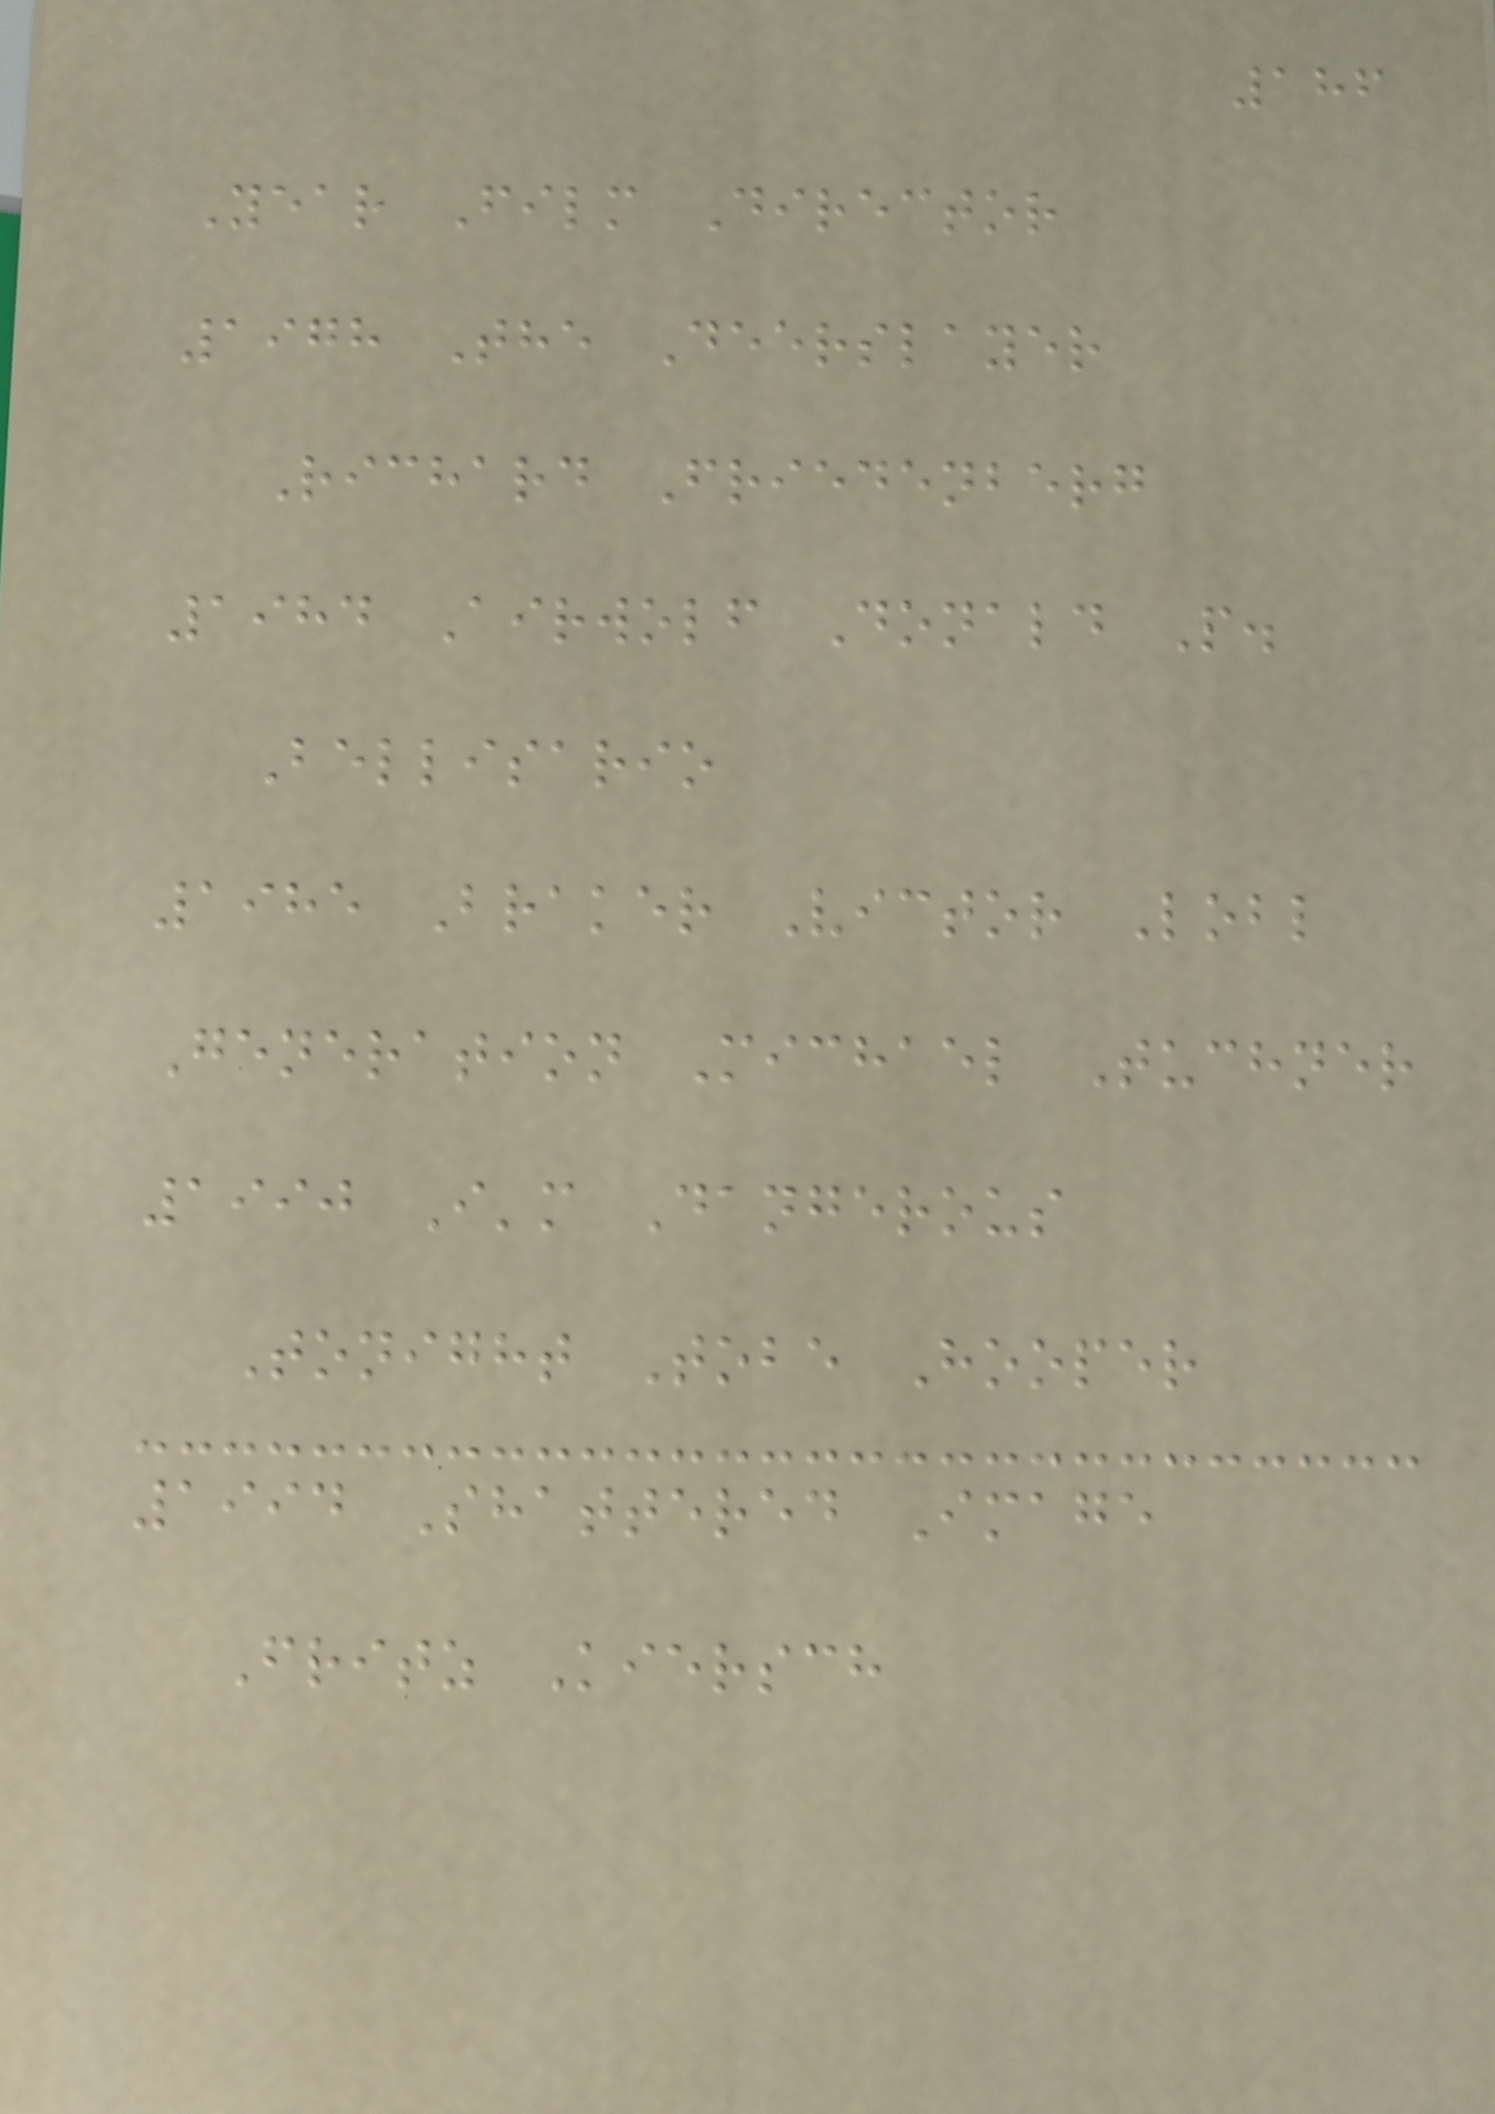186
Year Film Director
1978 The Deerslayer
Richard Friedenberg
1984 Airwolf Donald P.
Bellisario
1985 Braker Victor Lobl
Generation Michael Tuchner
1990 I'm Dangerous
Tonight Tobe Hooper
1994 Shattered Image
Fritz Kiersch
